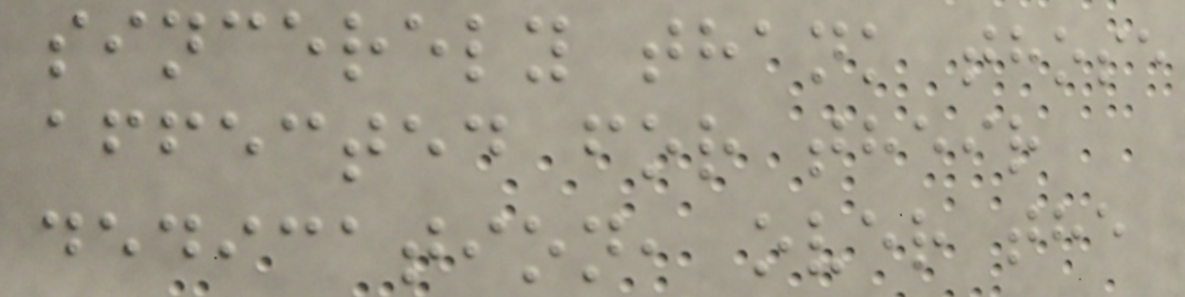sincerely thank those
affected for their
dedication, over the
